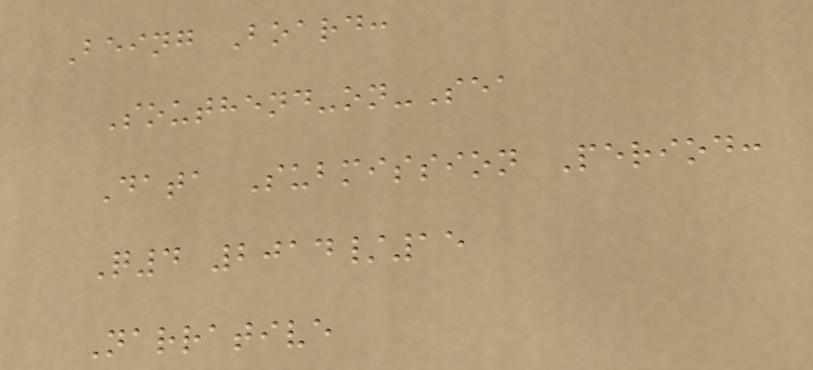Being Board:
Southend-on-Sea
Data Submission Period:
Q4 2014/15
Narrative
